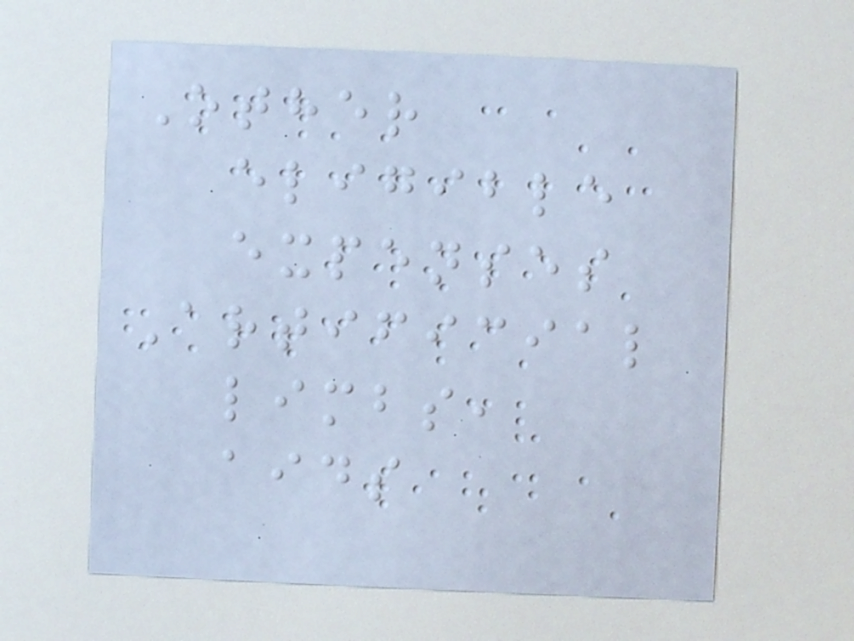Other
eligible
expenses
Artificial
limbs,
aids
